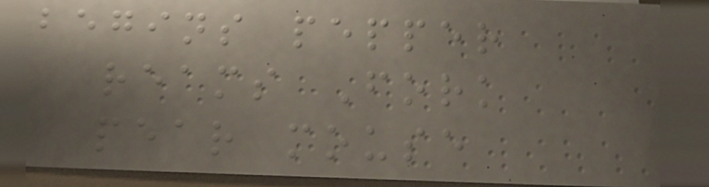begins pepper
reams Fork
pear mouse
